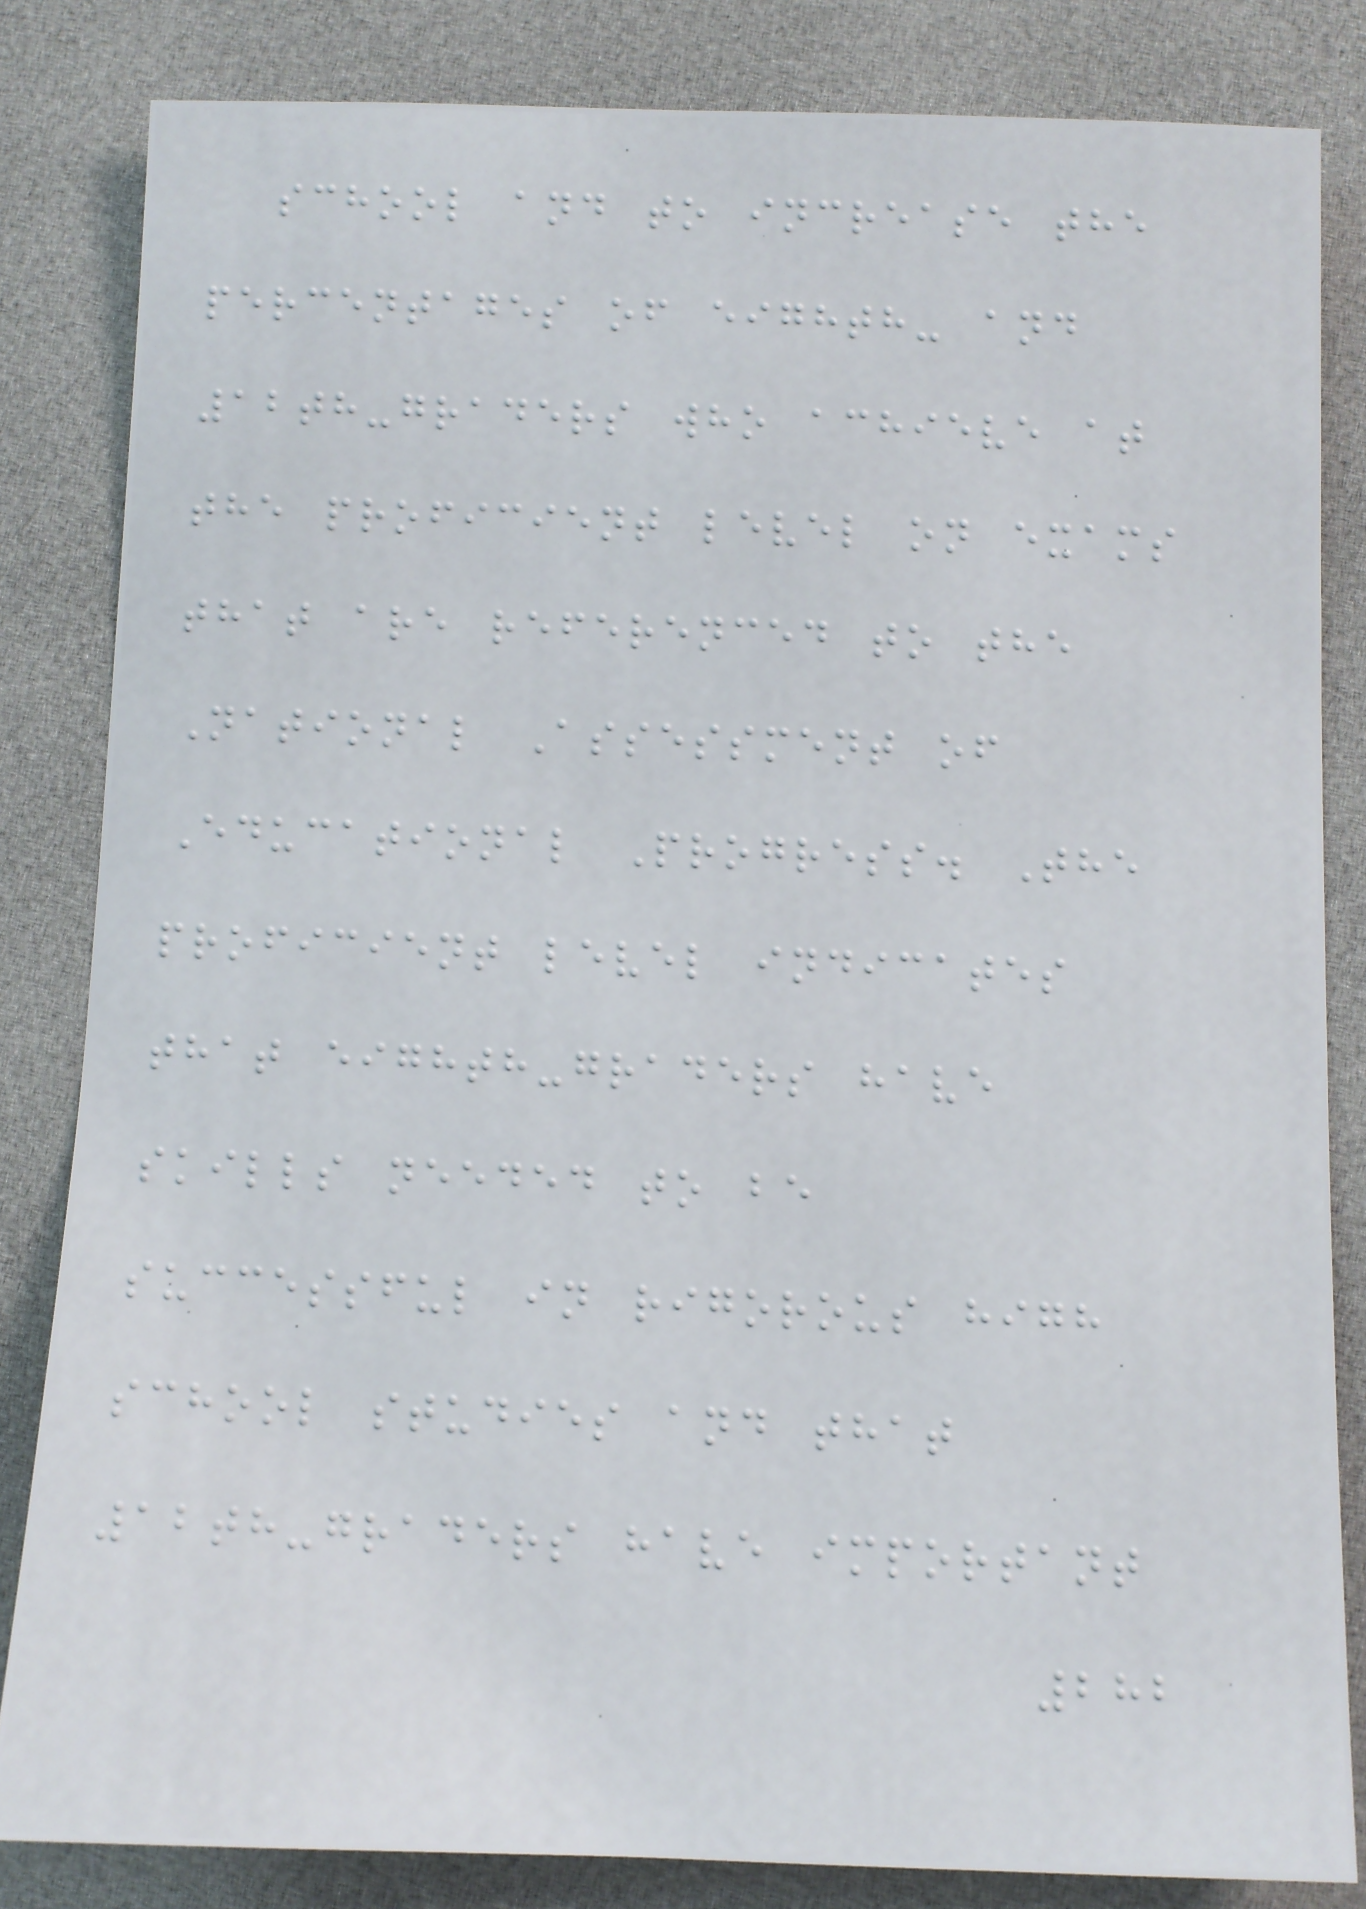school and to increase the
percentages of eighth- and
12th-graders who achieve at
the proficient level on exams
that are referenced to the
National Assessment of
Educational Progress. The
proficient level indicates
that eighth-graders have
skills needed to be
successful in rigorous high
school studies and that
12th-graders have important
282
